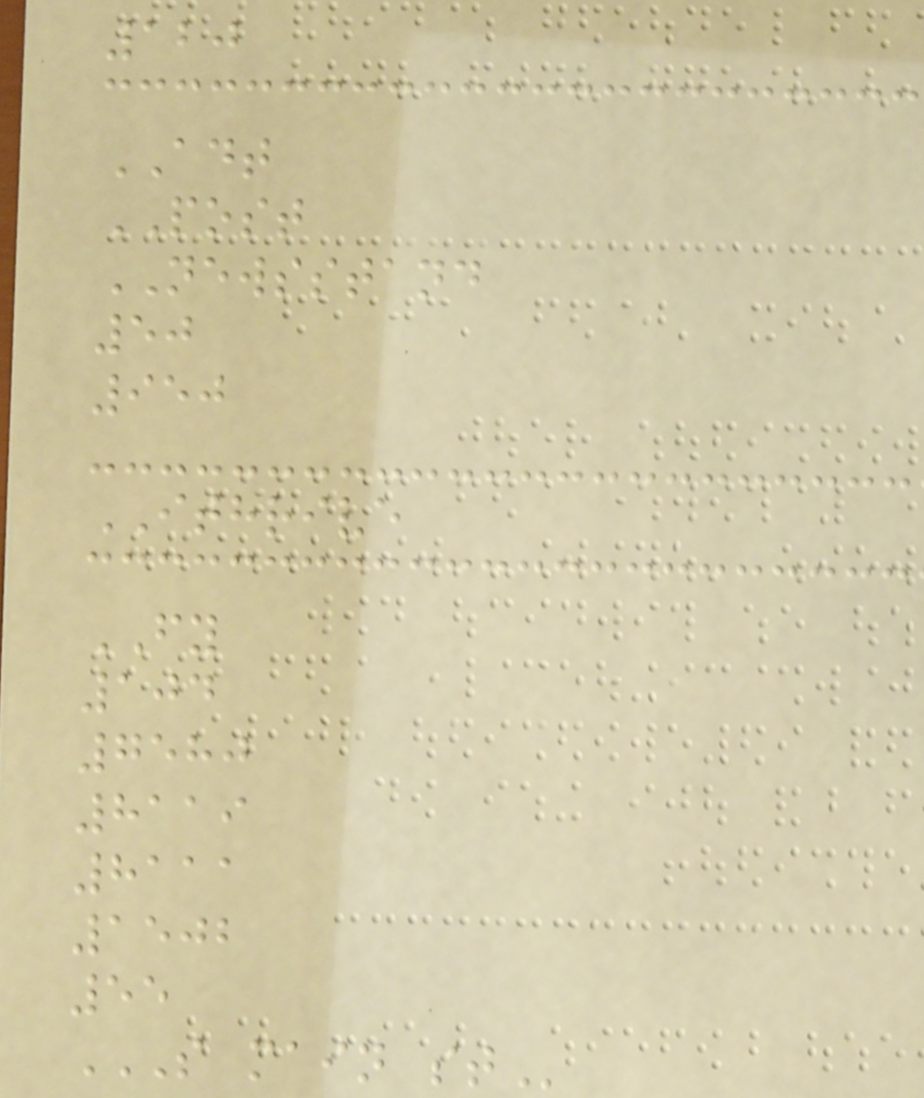120
ADT
POST
NEWSSTAND
50
950
ITHRIVE
FY
104
7580
8119
8111
1502
55
S MAIN ST
